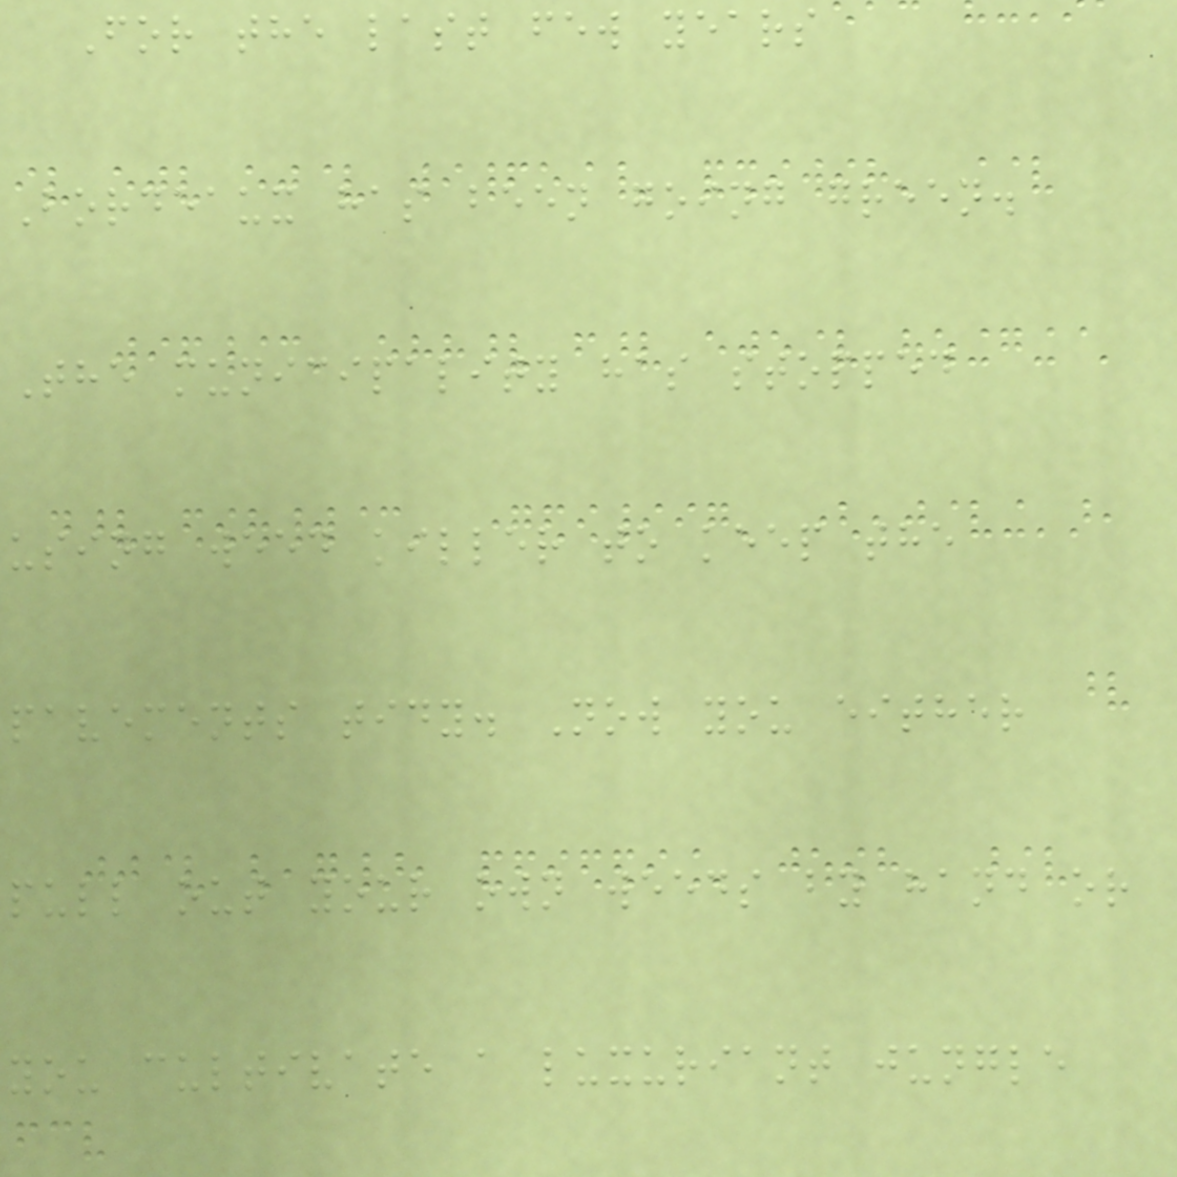For the last few years
Bordeaux has been going green.
The municipality has stopped
using weed killer to keep the
pavements tidy. Now you either
pull out your own weeds by hand or
you cultivate a luxuriant jungle
